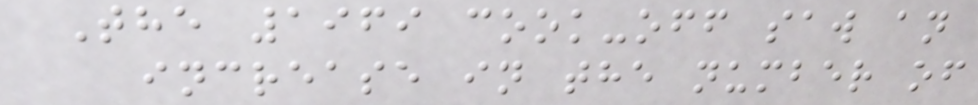The 1969 cook-off saw an
increase in the number of
